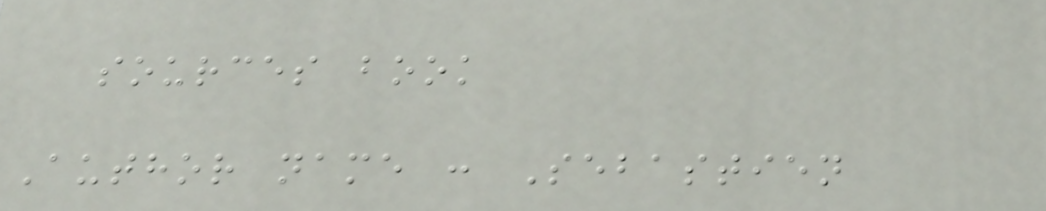sources book
Author name : Sebastien
